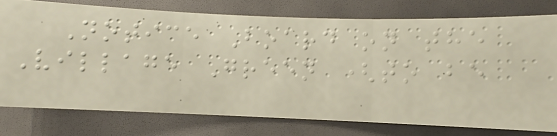Notice Board on the
Village Green (to be
